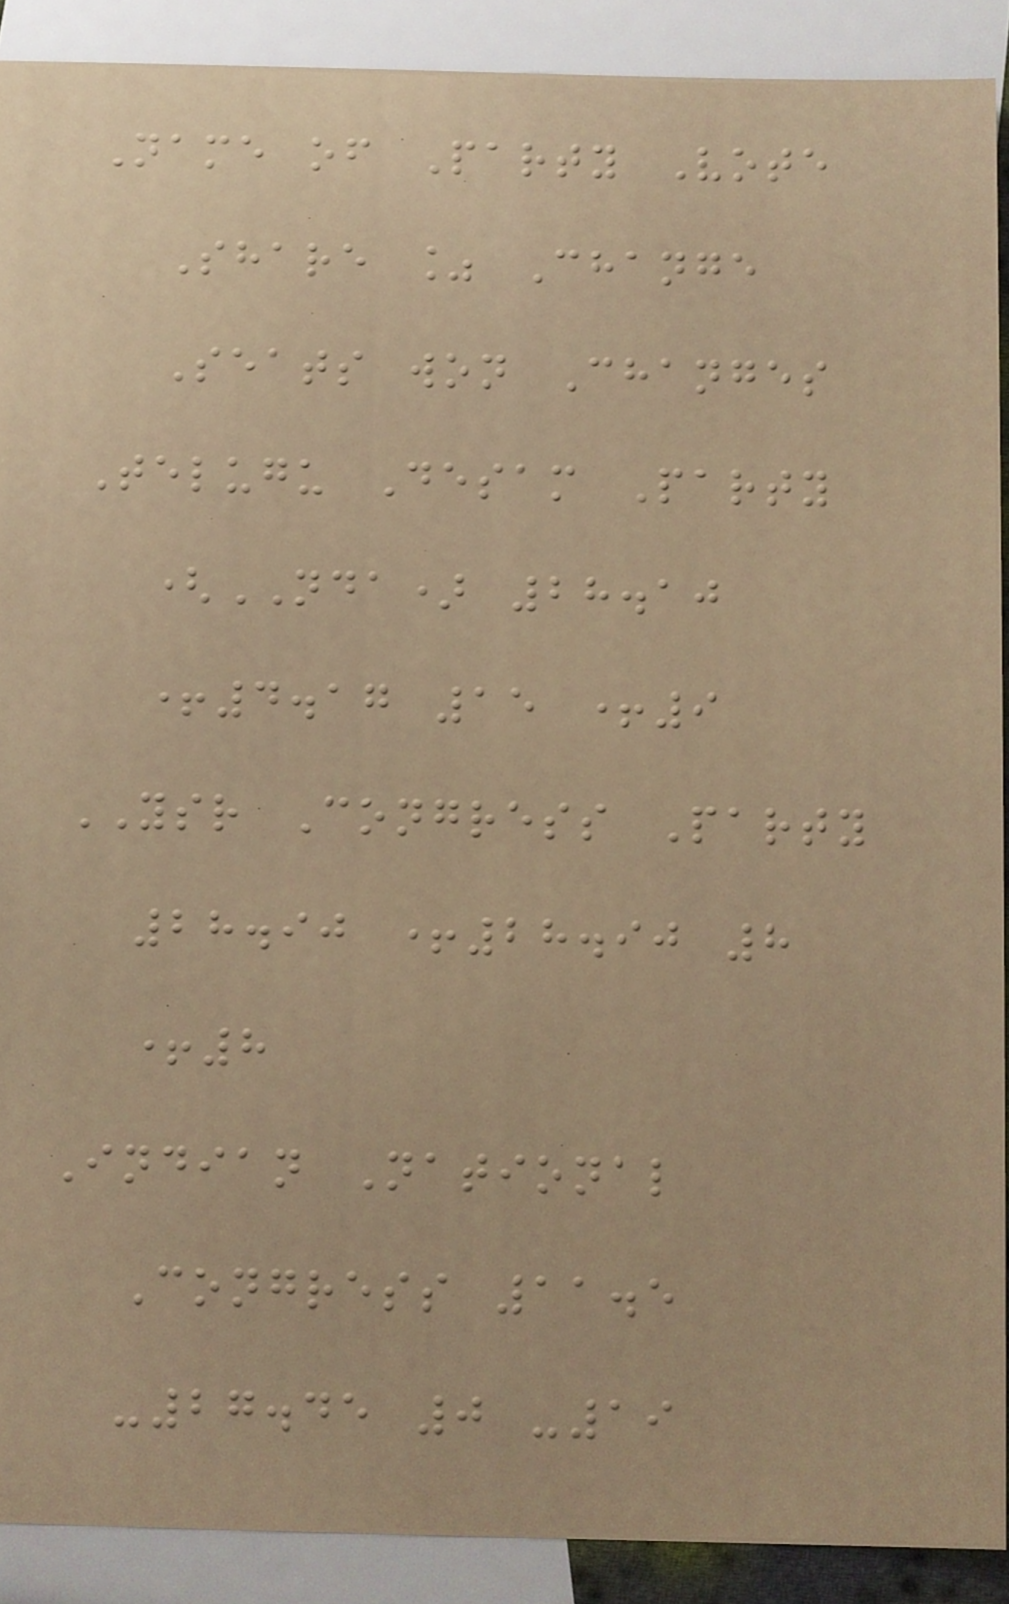Name of Party Vote
Share % Change
Seats won Changes
Telugu Desam Party
(NDA) 28.10
+4.17 15 +9
YSR Congress Party
28.90 +28.90 8
+8
Indian National
Congress 11.5
-27.45 0 -19
